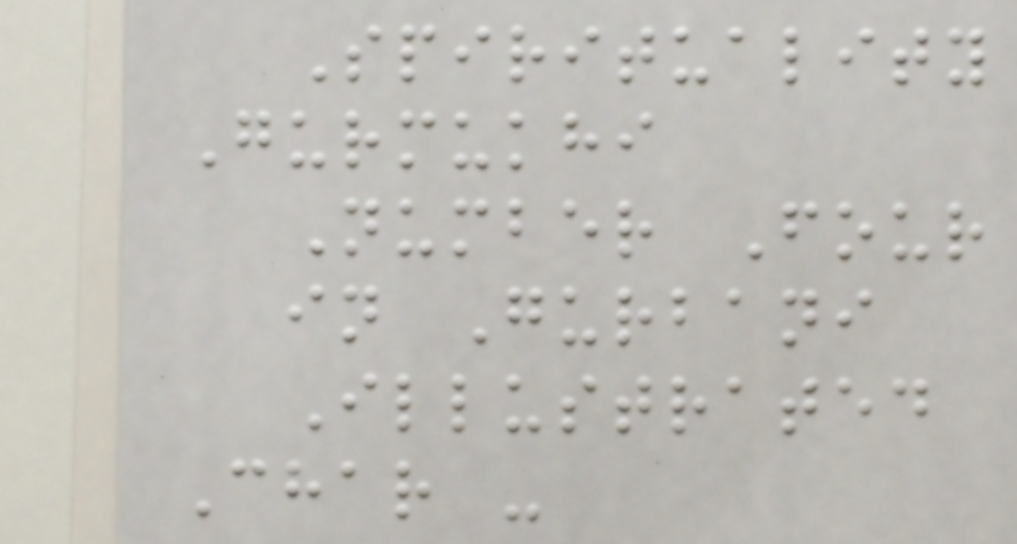Spirituality
Gurmukhi
Number Four
in Gurbani
Illustrated
Char -
